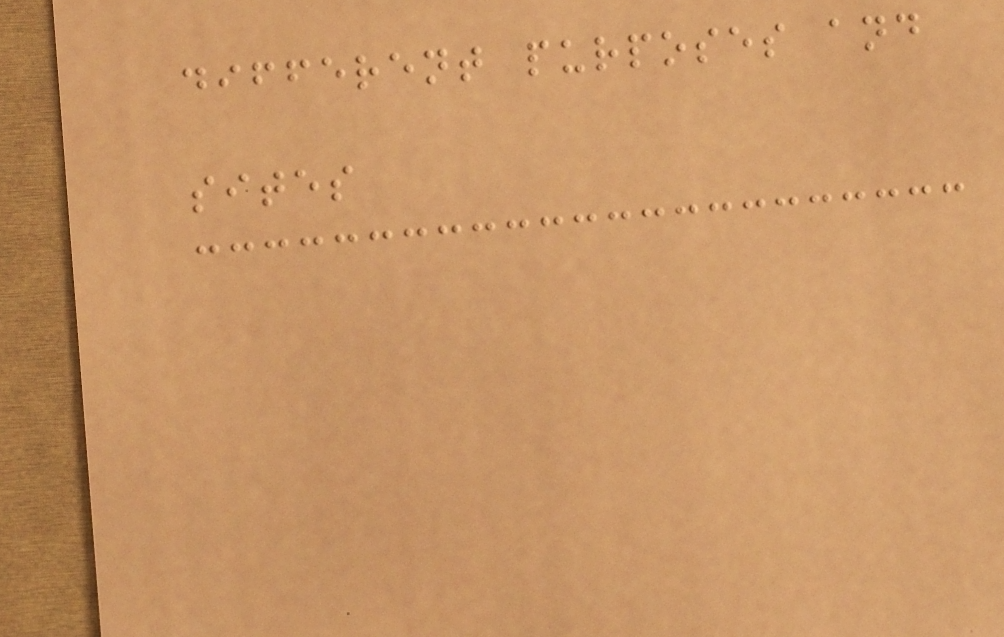different purposes and
sites
